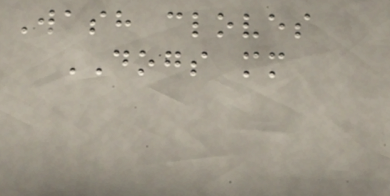Wash cloves
DOGS mm
